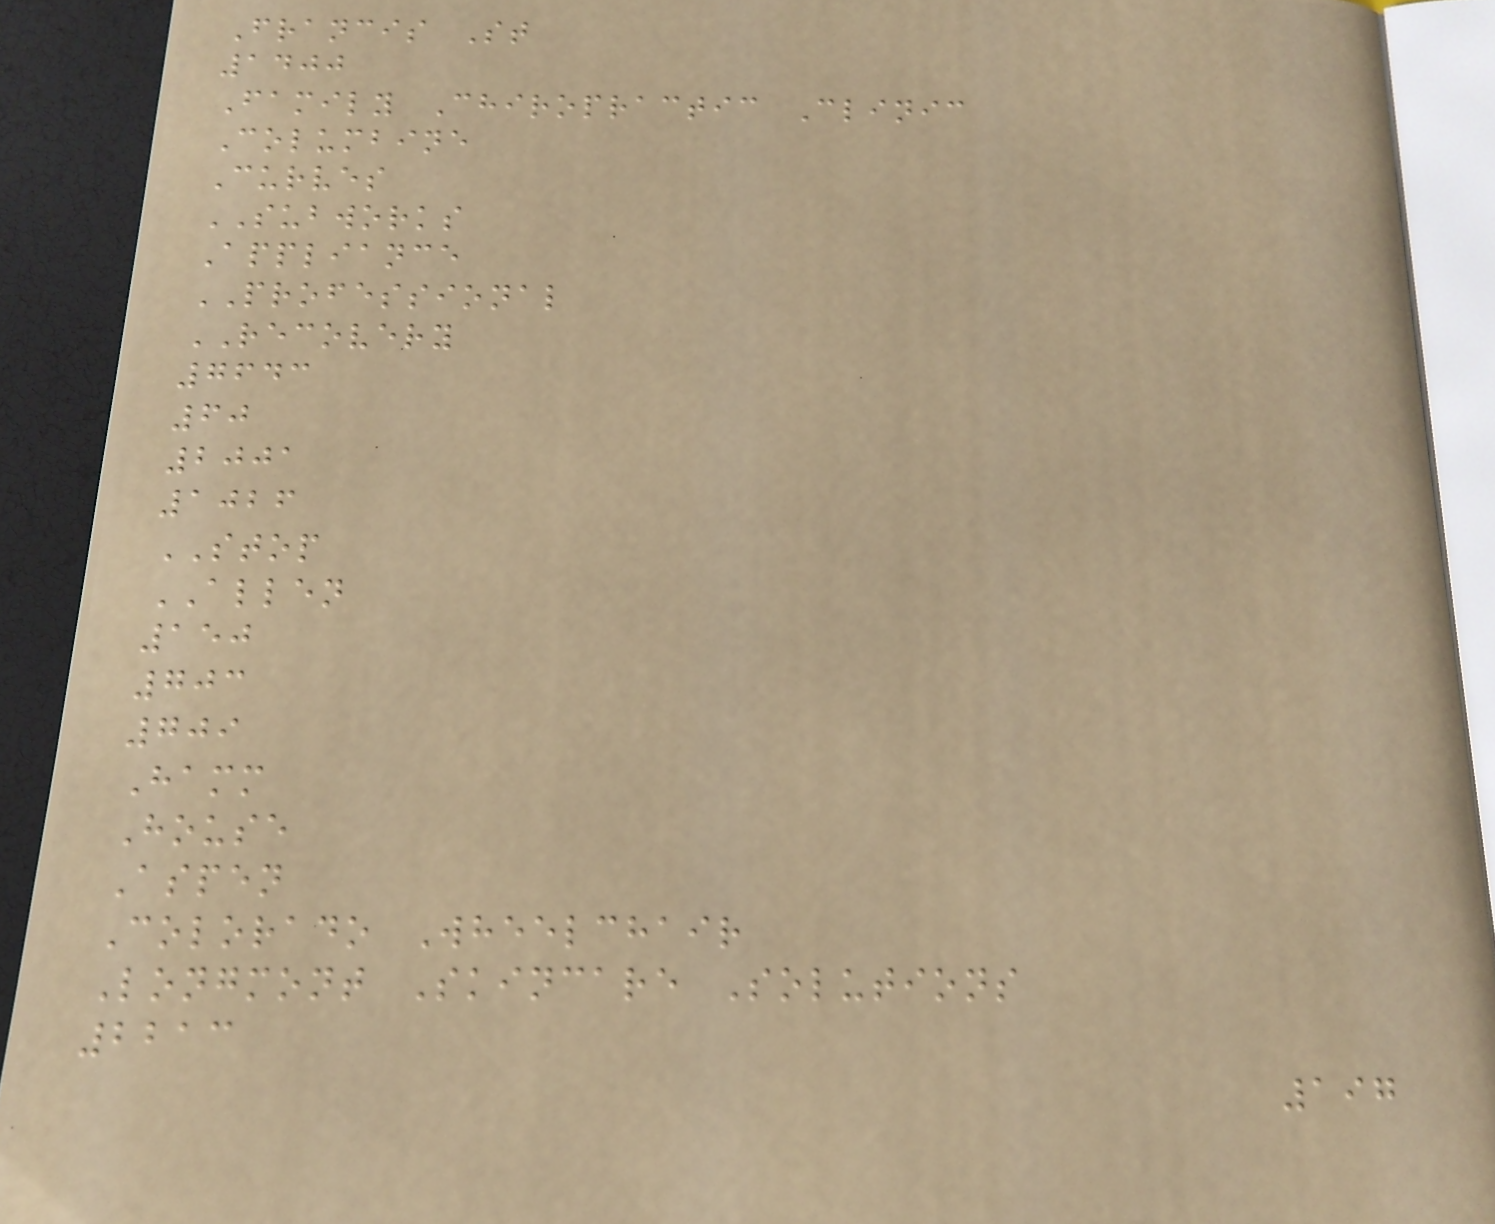Francis St
1400
Family Chiropractic Clinic
Columbine
Curves
SUBWORKS
Appliance
PROFESSIONAL
RECOVERY
7643
60
2001
1026
STOP
ALLEN
150
703
709
Hamm
House
Aspen
Colorado Wheelchair
Longmont Skincare Solutions
2213
197
